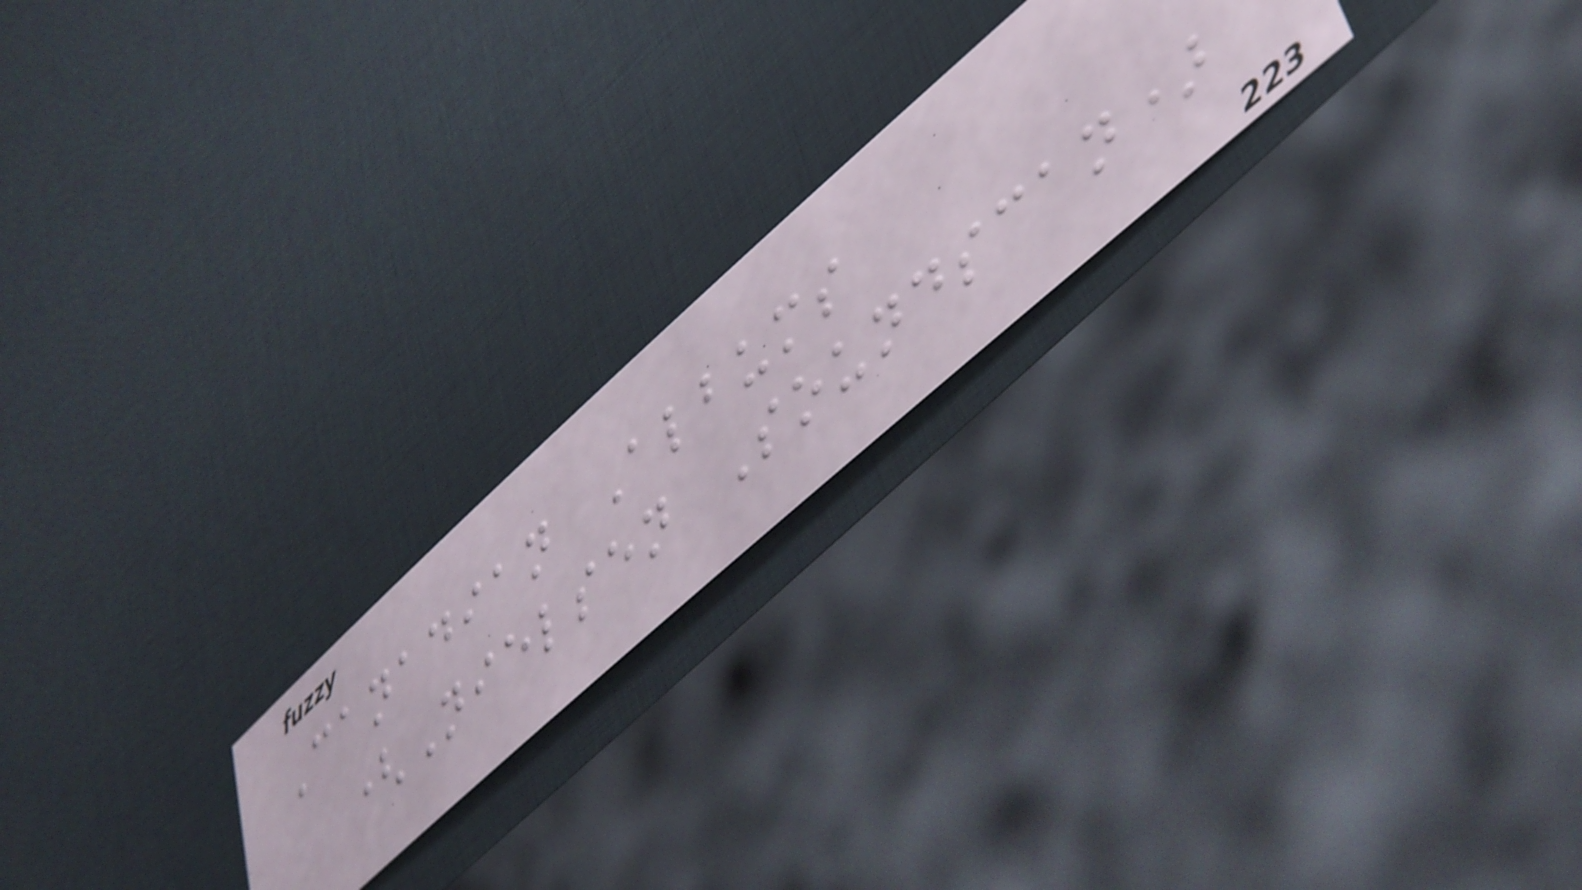Canadian Albums
(Nielsen Soundscan)
